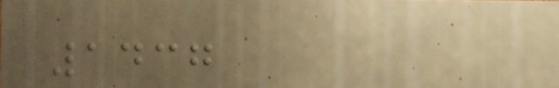1437
